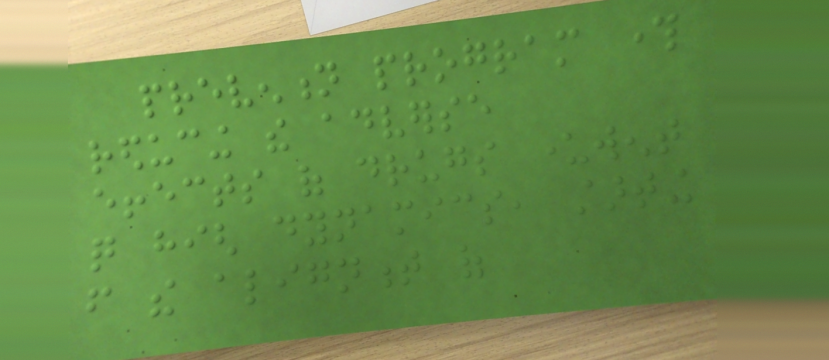prevention program through
reducing the adverse
effects of drugs underwent
quite high dynamics, starting
from the alignment of
